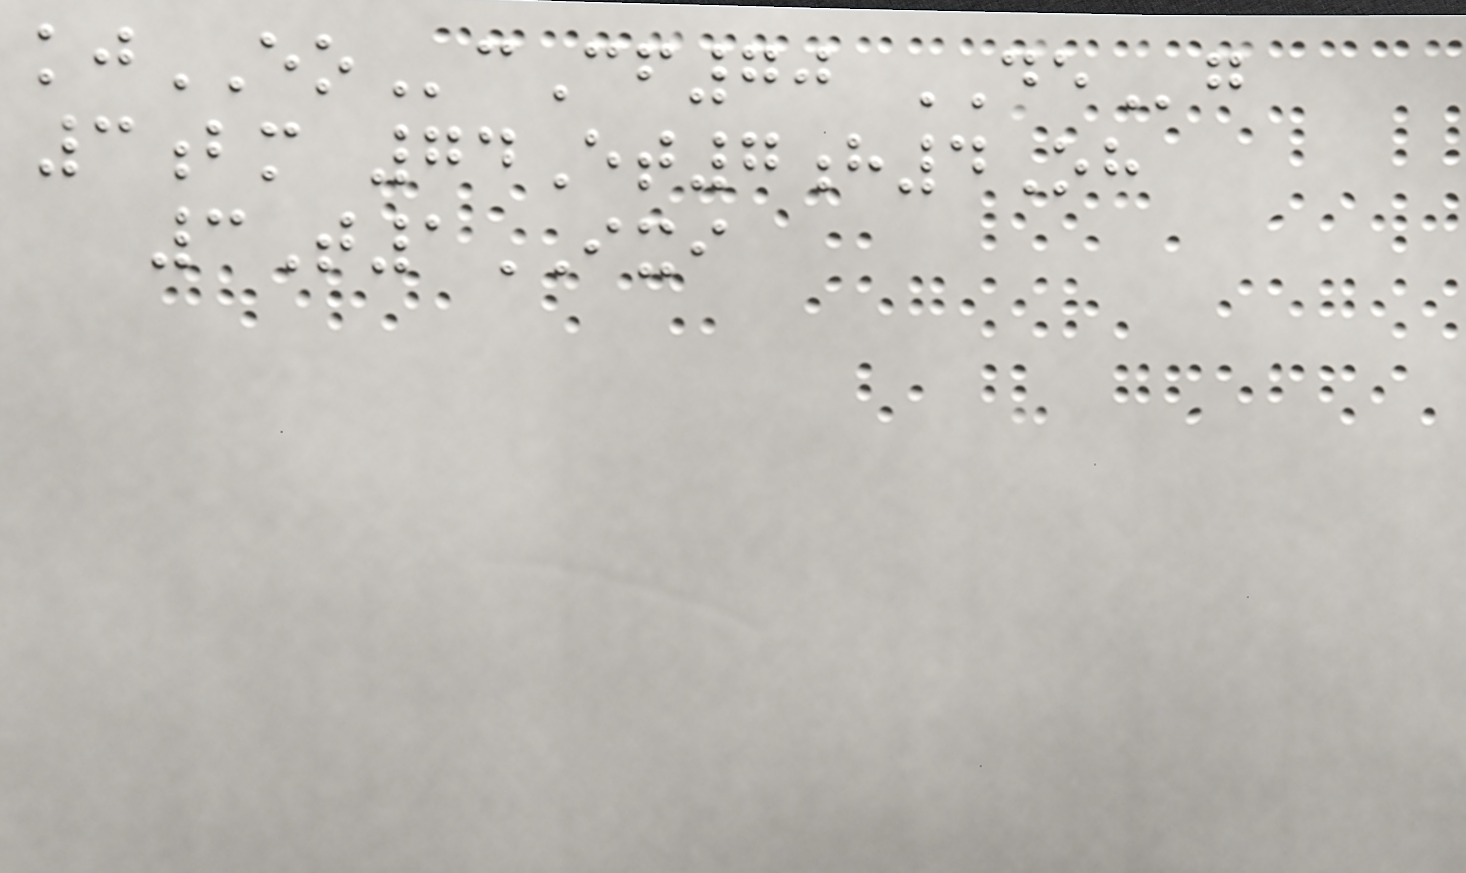kjEOcCf70 DEg
3bm 74Et7h4Oh
3T1IXI
